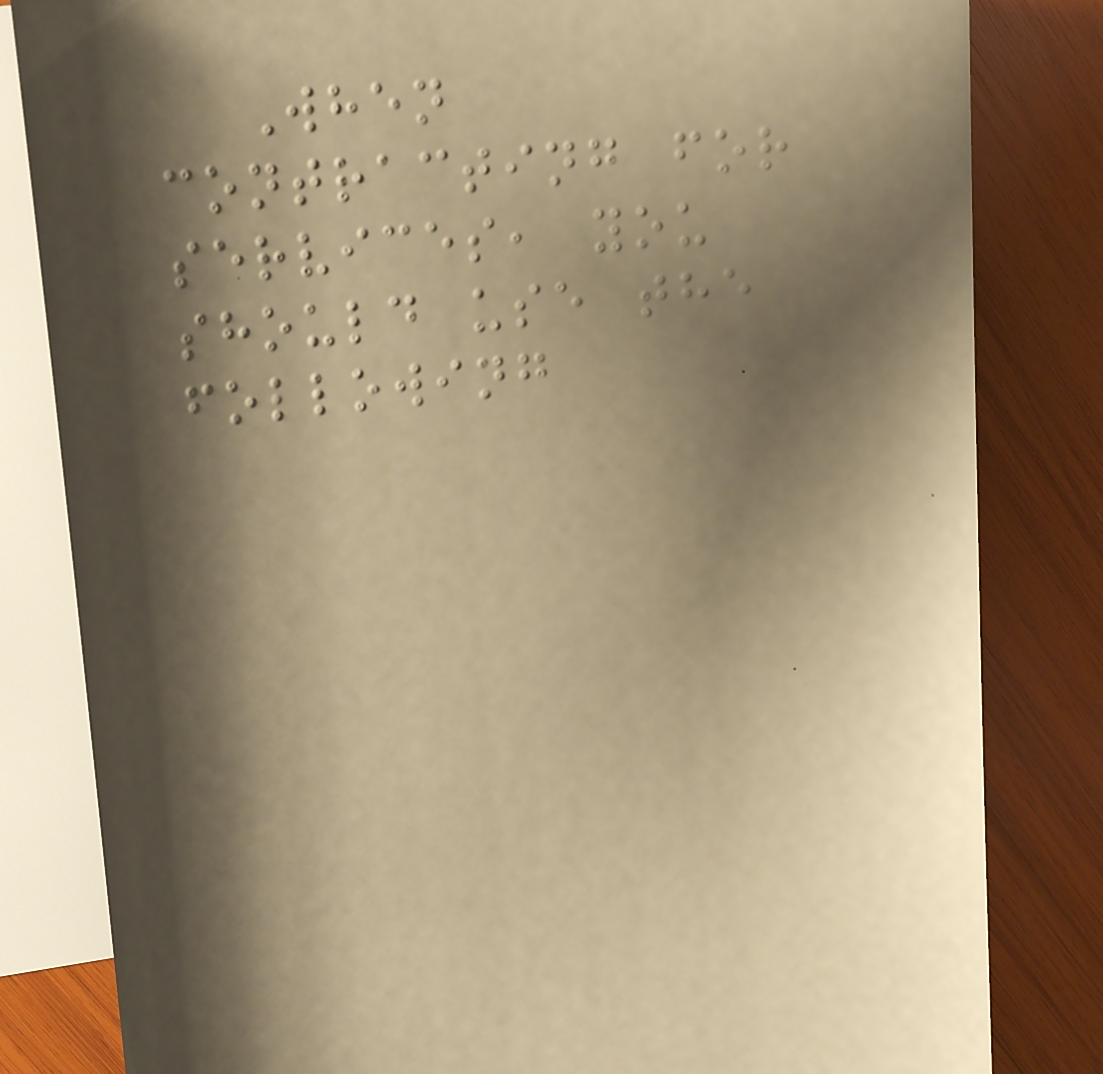When
contracting for
services, you
should use the
following
